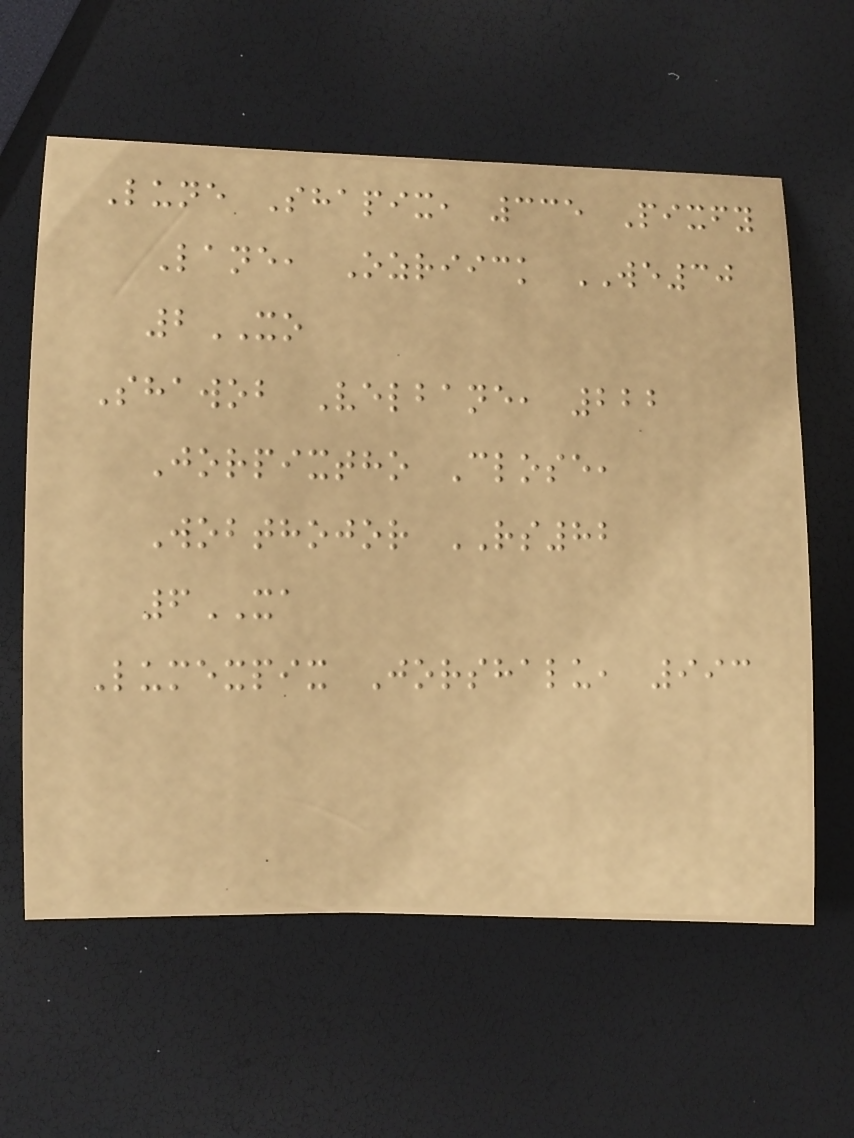Lune Shapix, 335 Pixfy
Lane, Ozriick WE30
2XO
Shawob Velbane, 222
Jorpixtho Close,
Wobthojor RS82
6XA
Lumexpix Jorshalu, 993
